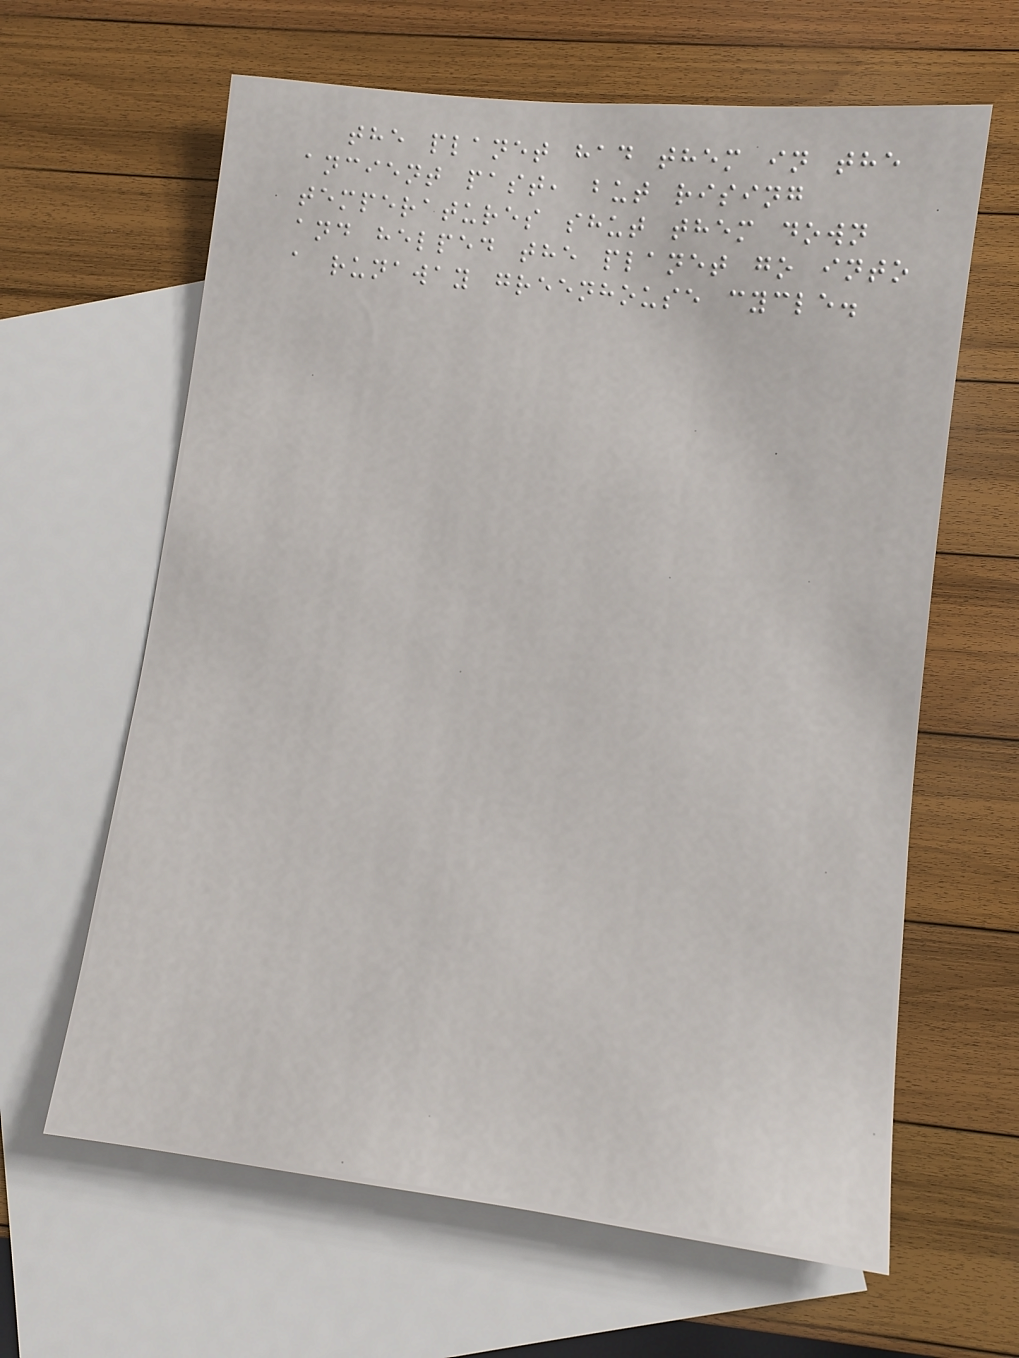the planet had them in the
ancient past, but rising
temperatures shut them down
and helped the planet go into
a runaway greenhouse cycle.
